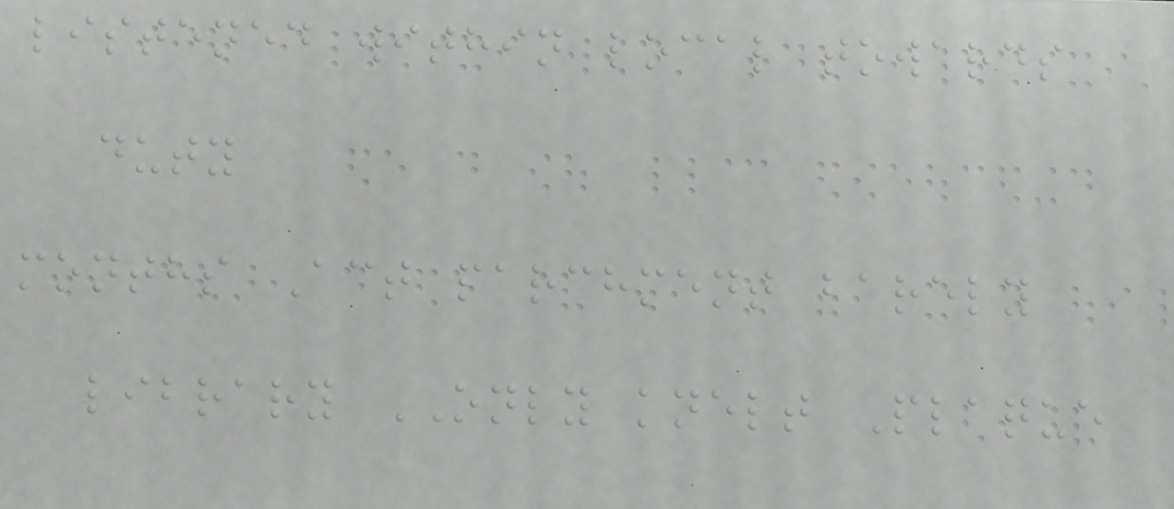listened within local towards
duty
months Act parchment barely
library ONLY knelt Plaque
